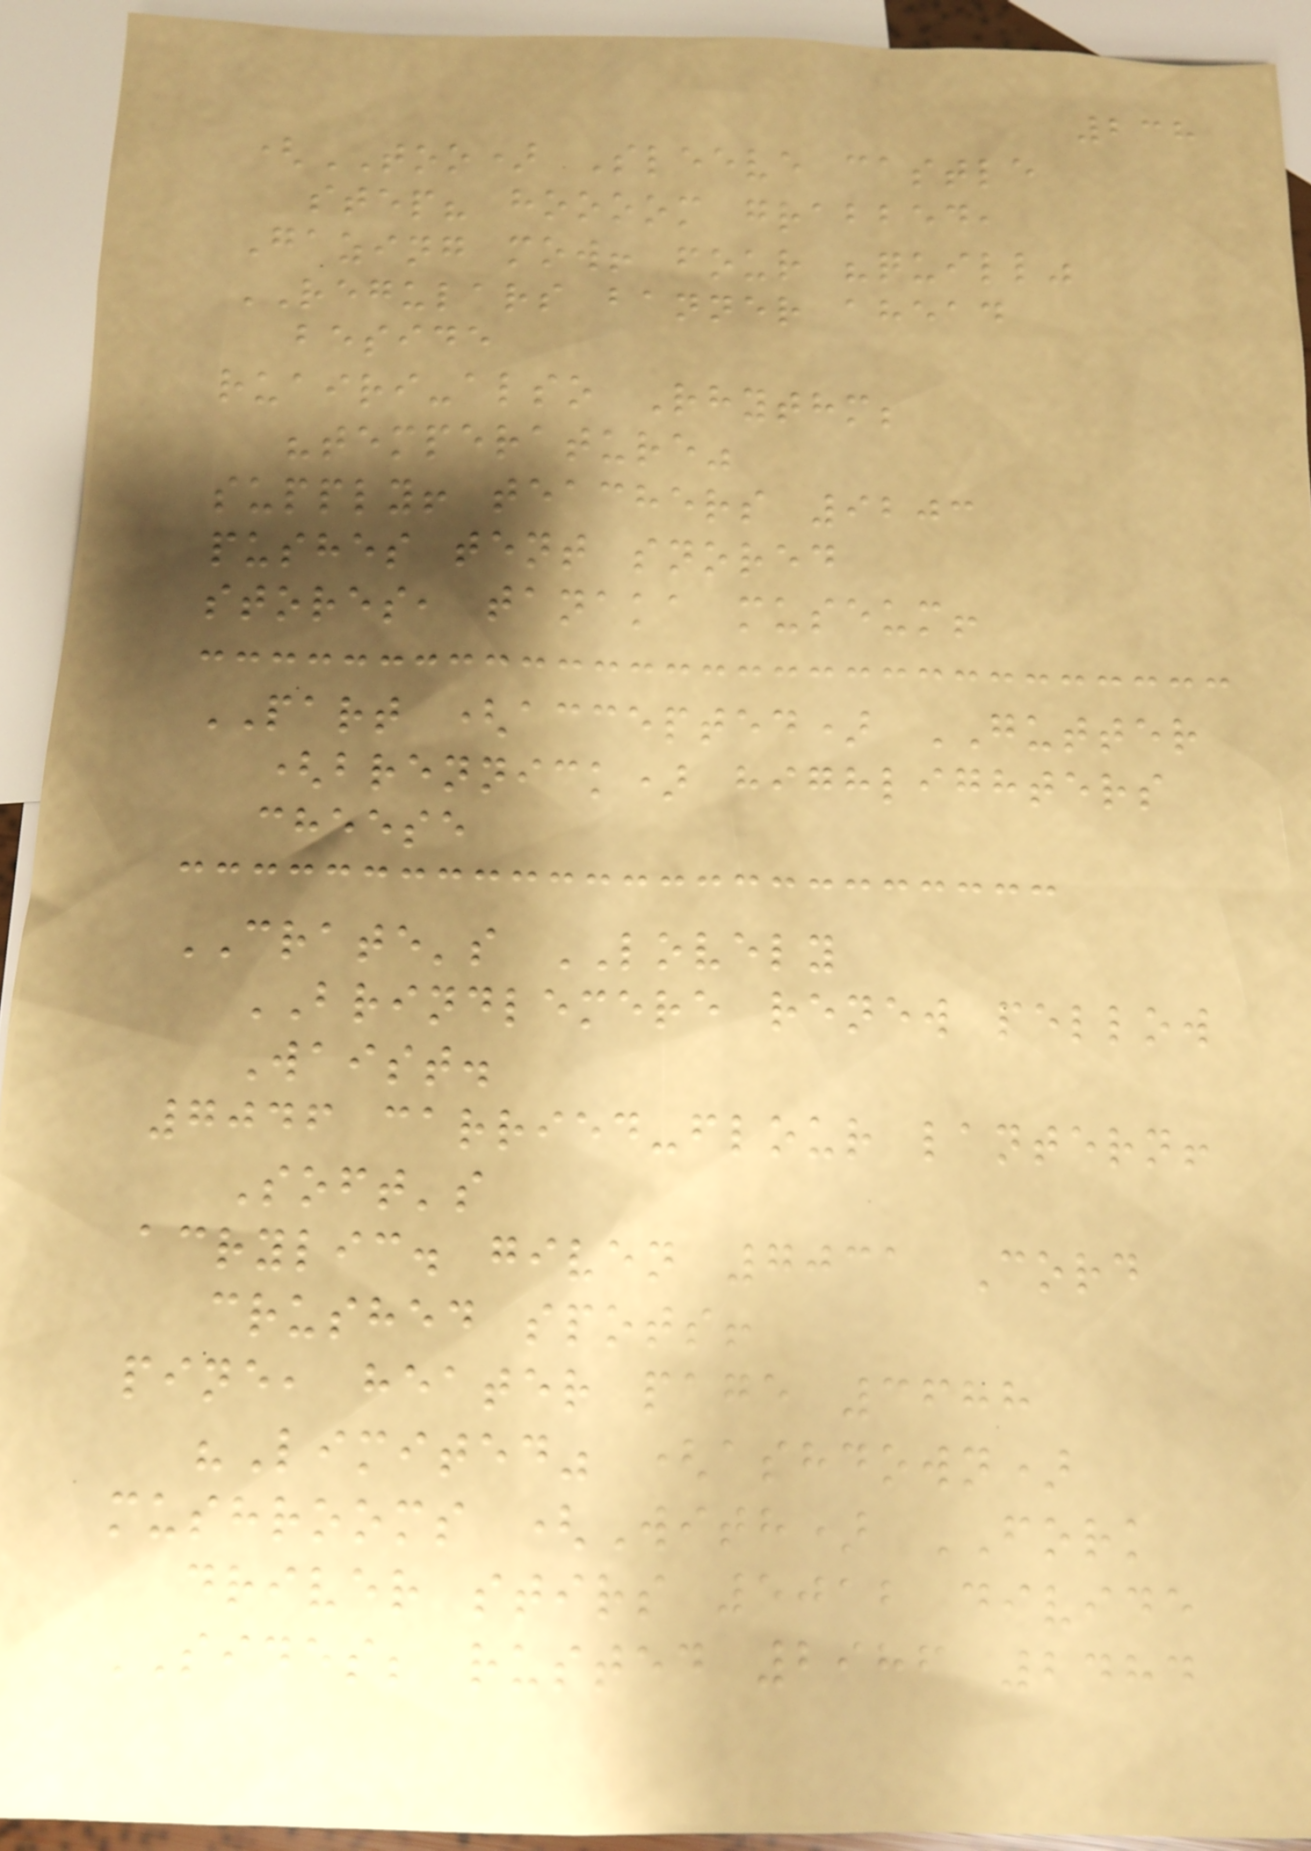238
(TOO) Sleeve castle
step? hoooom grabbed,
Gazing mow! four "quill"
REGULARS banner ahead
beside
ruairi-also Rhythm;
"temperature"
supply! teachers 9203
pushes tent snored
stores, tanaka museum!
PART (accepted) GUTTER
(brennick) highlighters
cheese
CRATE's LOVELY
BRINDLEMERE renew pellow
Waist.
7046 carried-flour lantern!
Soft's
acrylic. given 7031 Cord
crushed spots!
pine, heater page 3688
"Limited" (ashdown)
mushrooms (With) FORK
driver stirs 5012 divide
SIDES; rusted 2986 2484
